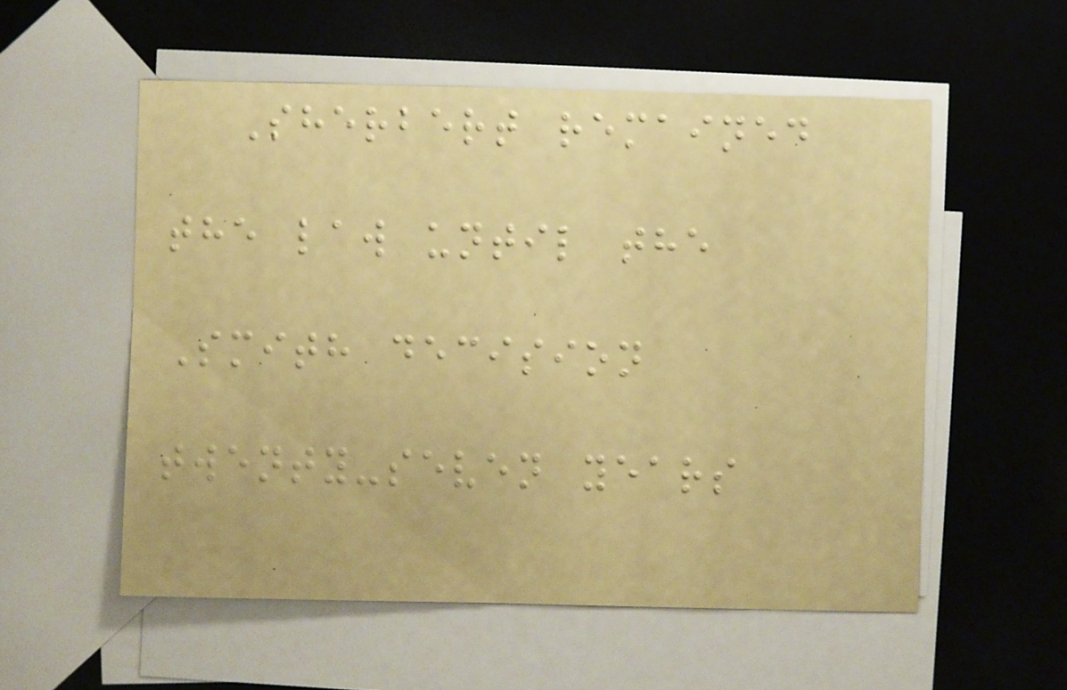Sherbert remained
the law until the
Smith decision
twenty-seven years
